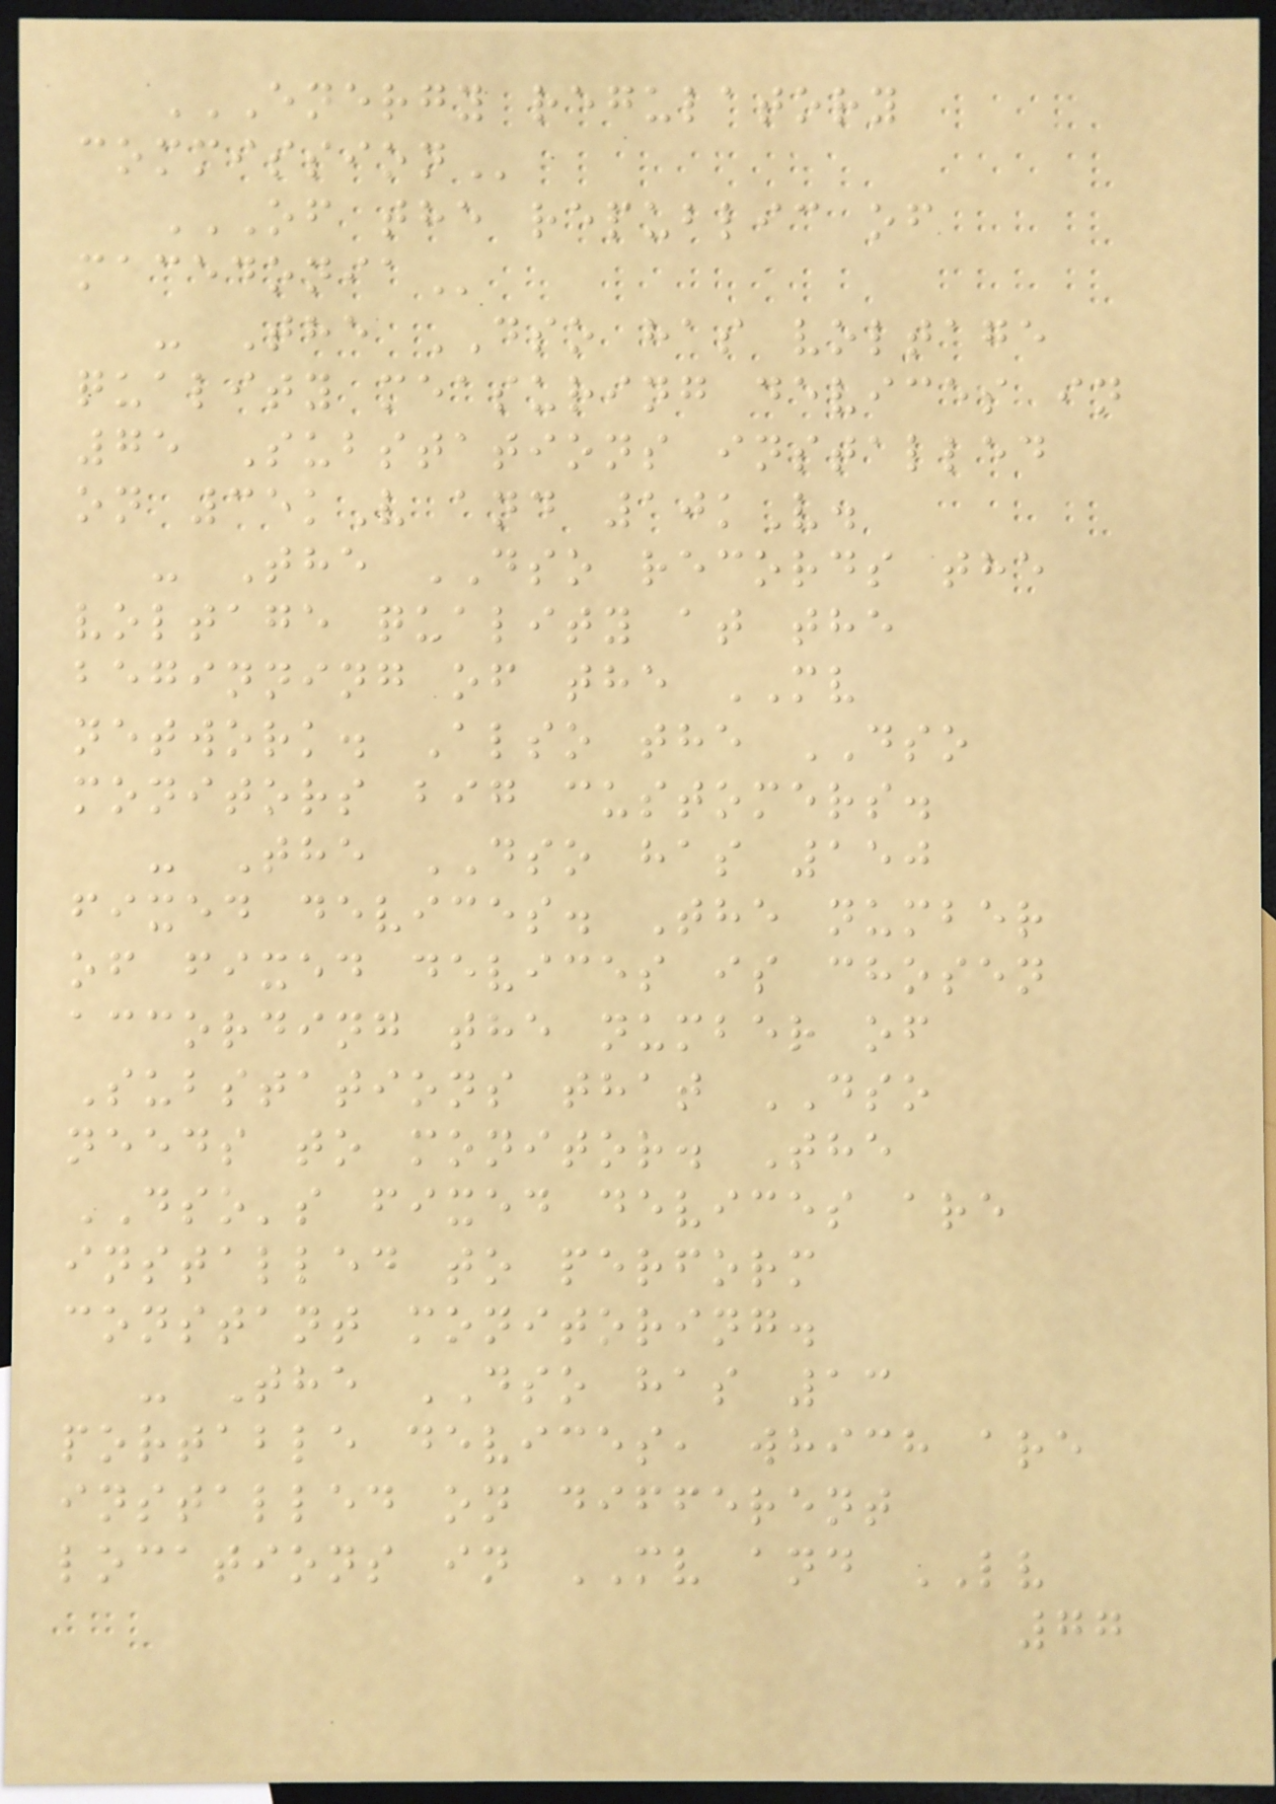ENERGY REGULATORY
COMMISSION
OF THE REPUBLIC OF
MACEDONIA
- The DSO has voltage
quality measuring devices in
75 Substations installed
on 35kV and 10kV.
- The DSO records the
voltage quality at the
beginning of the MV
network. Also the DSO
monitors big customers.
- The DSO has 150
fixed devices. The number
of fixed devices is chosen
according the number of
Substations that DSO
needs to monitor. The
DSO's fixed devices are
installed to perform
constant monitoring.
- The DSO has 13
portable devices, which are
installed on different
locations in MV and LV
77
